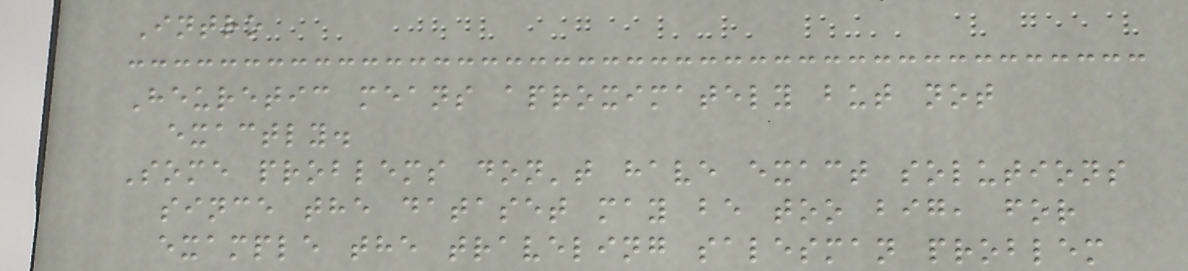Intro
Heuretic means aproximately but not
exactly.
Some problems don't have exact solutions
since the dataset may be too big, for
example the traveling salesman problem
